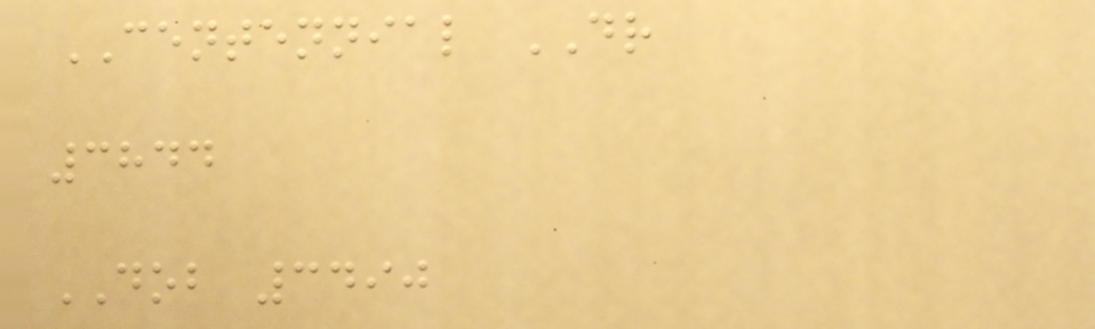CENTENNIAL DR
3844
DOB 3490
